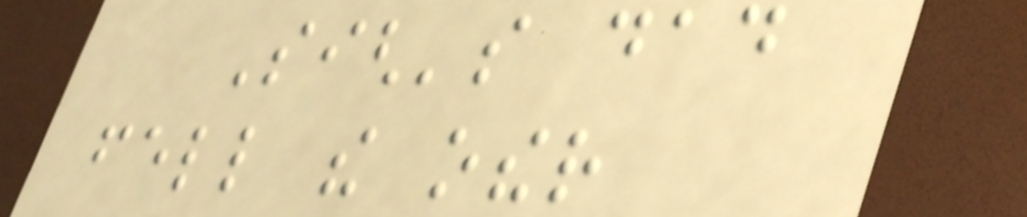Sigh's dad
fell the other
